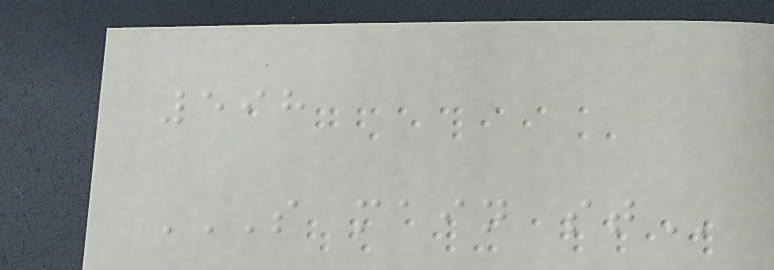598
S MAIN ST
